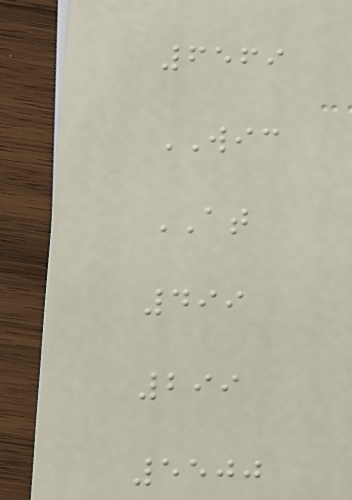6569
WIC
AT
499
299
5500
